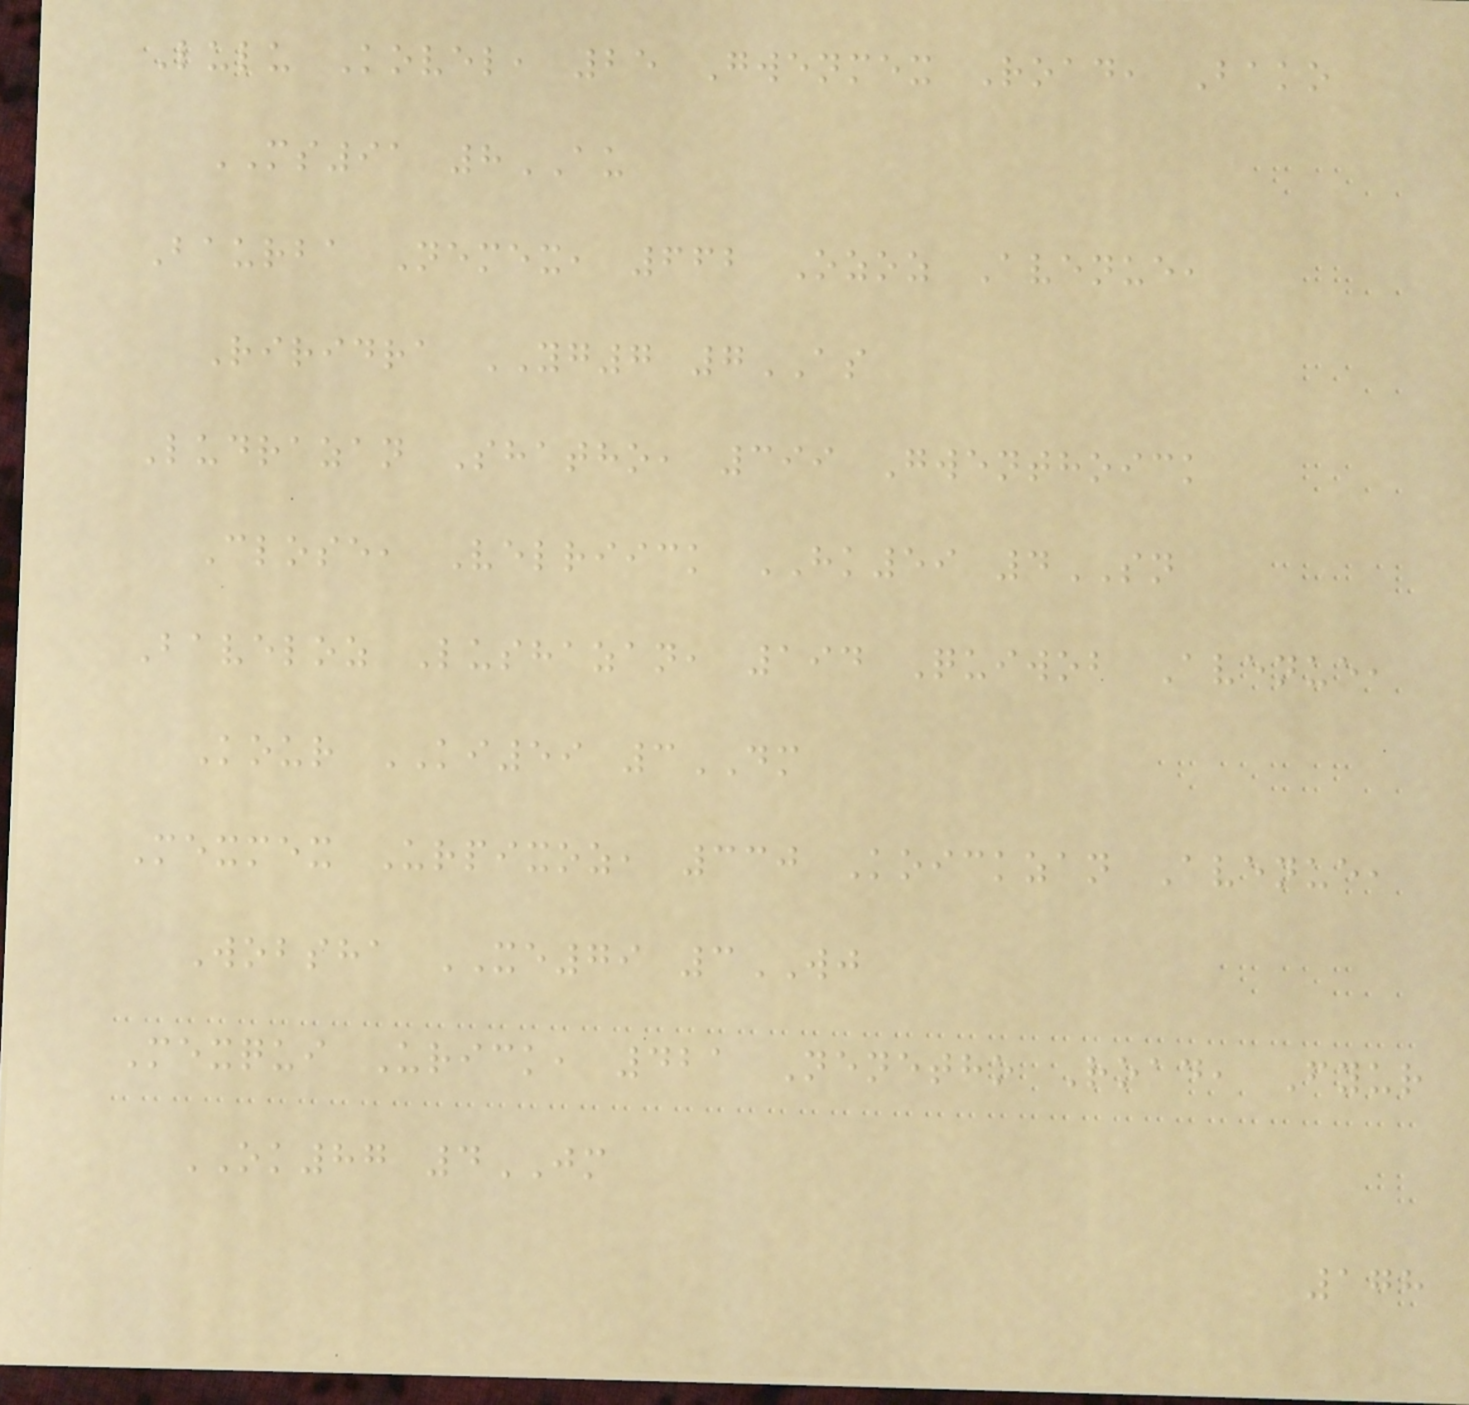Lulu Kovel, 25 Gwenmex Road, Bako
MS91 8AU
Baurba Nemex, 662 Ozoz Avenue,
Riridra YG7 7AS
Ludrazan Shatho, 399 Gwenthoick
Close, Velriick HK59 4SN
Baveloz Lushazan, 194 Quiwob Avenue,
Kour KI59 3DM
Mexmex Urpixoz, 330 Koickzan Avenue,
Wobsha XE79 3WJ
Mexqui Urick, 421 Nenetho Road, Fyur
OK87 4JM
178
